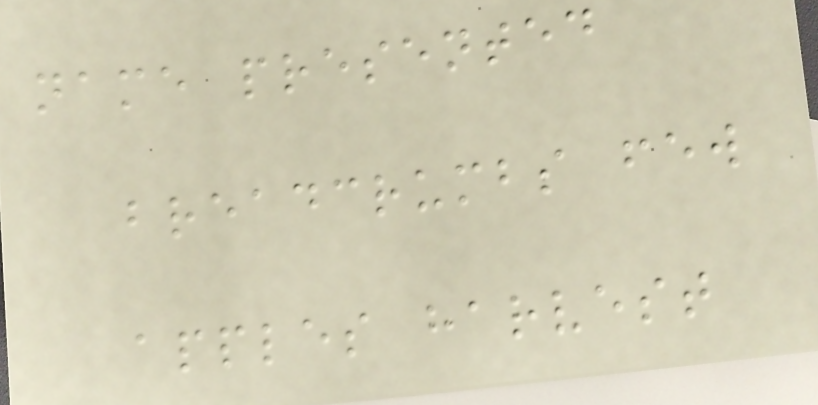name presented
breadcrumbs few
apples harvest
